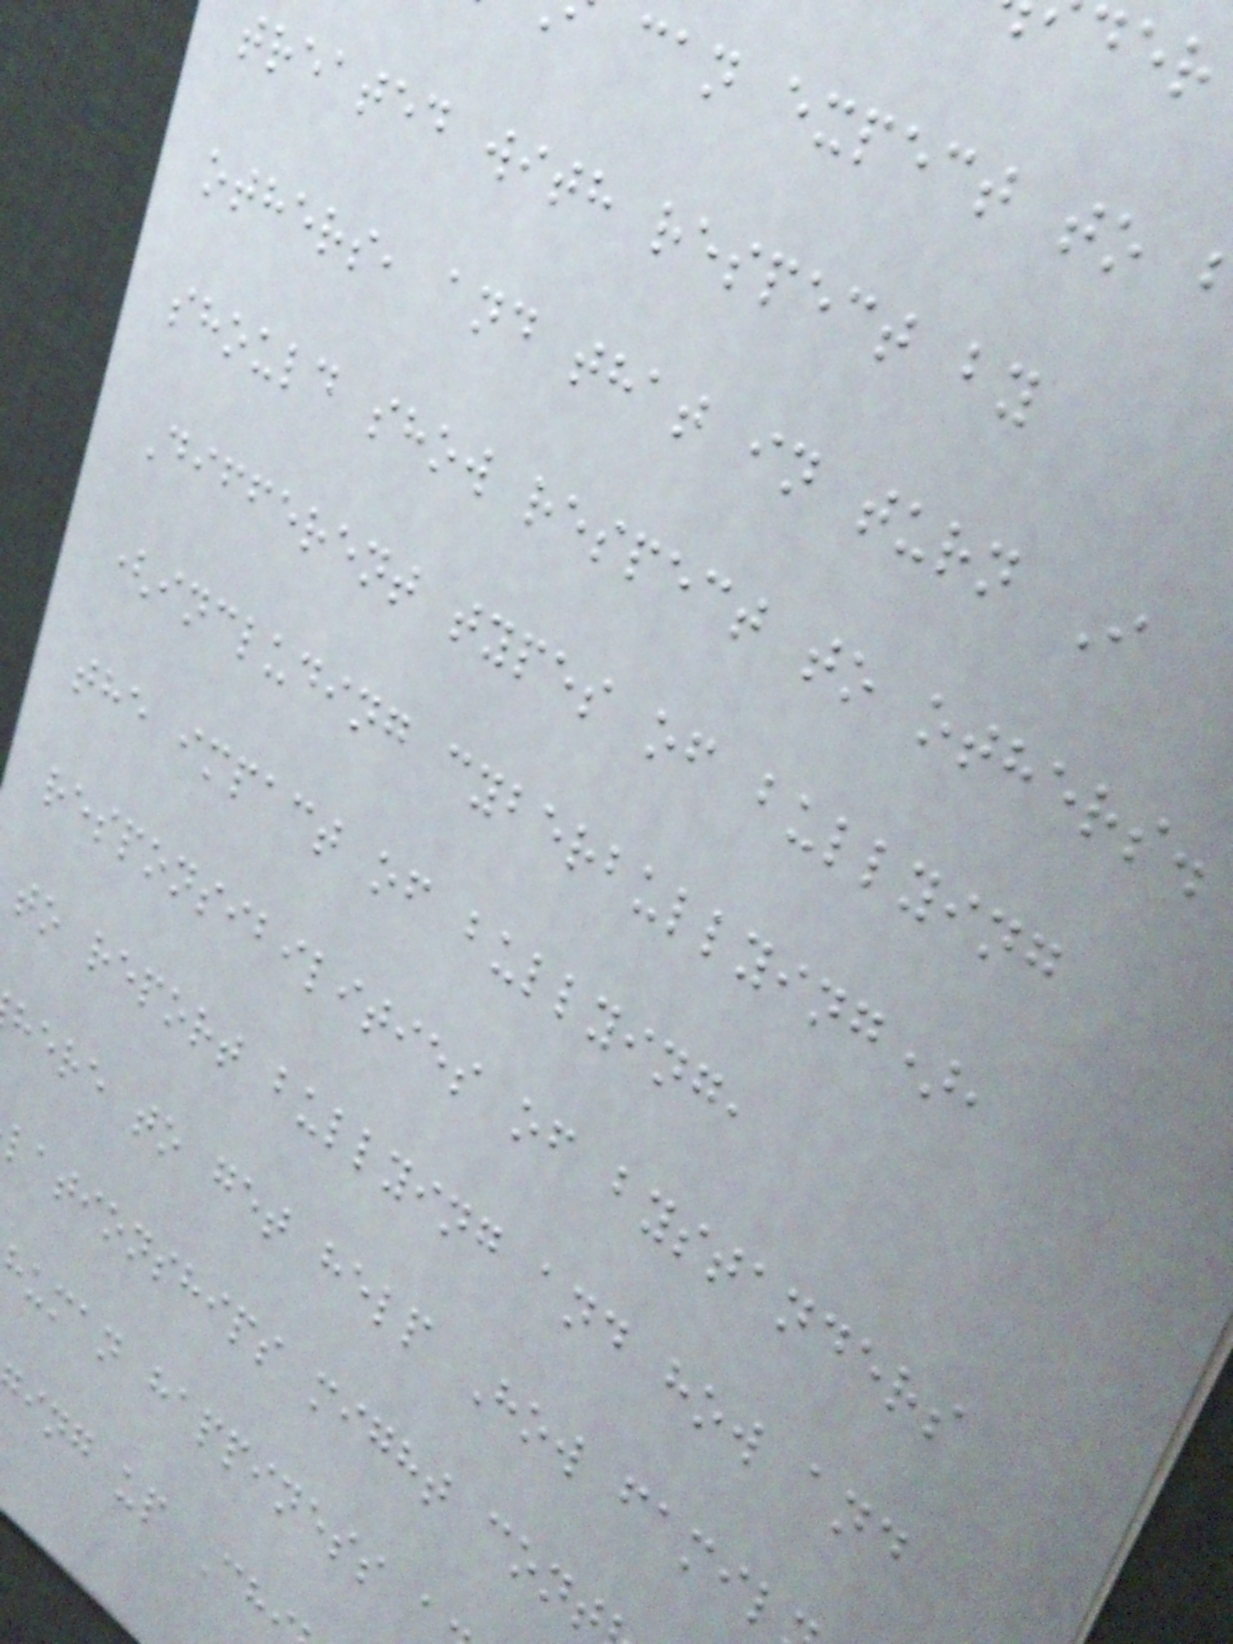can expect to
treated with respect by
others, and that in turn I
should show respect to others.
Different types of bullying
(including cyberbullying),
the impact of bullying,
responsibilities of bystanders
to report bullying and how and
here to get help How famil
lationships might cont
uman happiness a
ing up Ch
